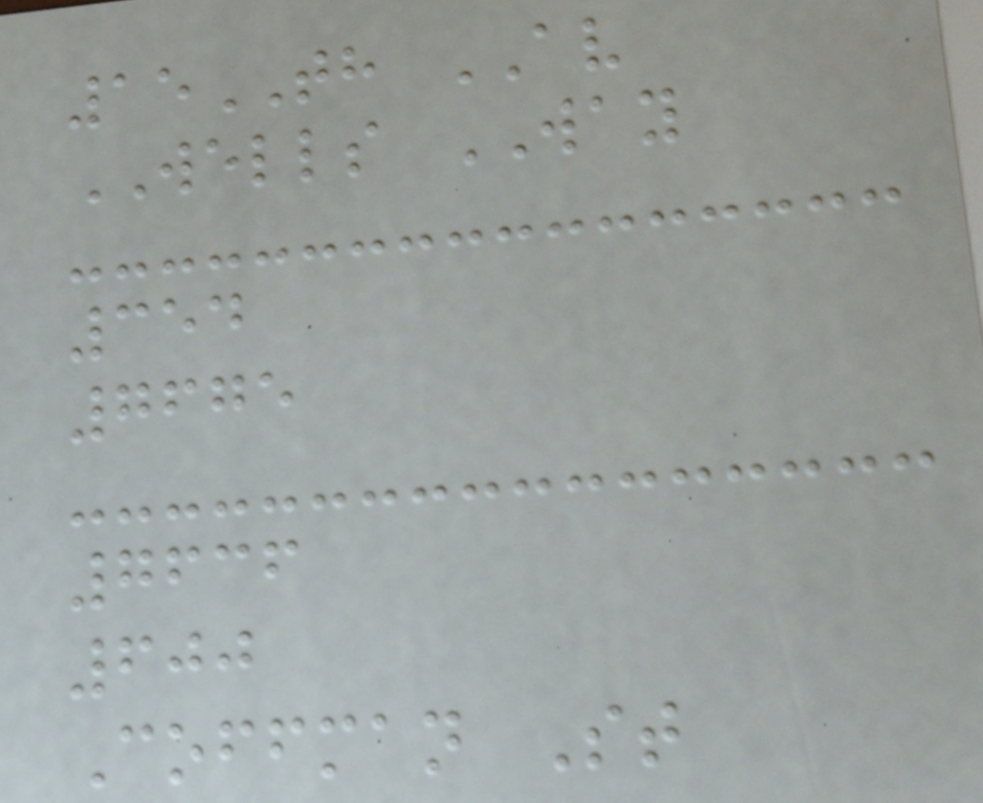15TH AV
WELLS WAY
354
7675
7636
600
Coffman St
